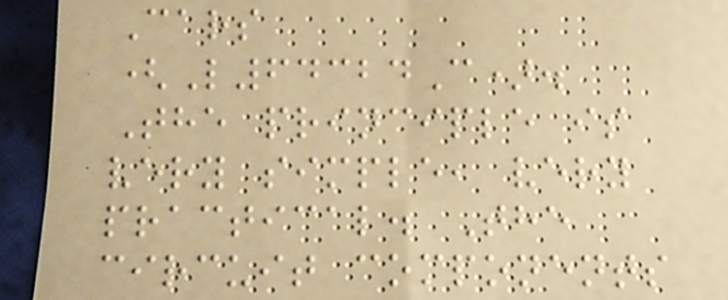Cars
(L64324C).
The principle is
very simple, very
practical. The
circuit components
